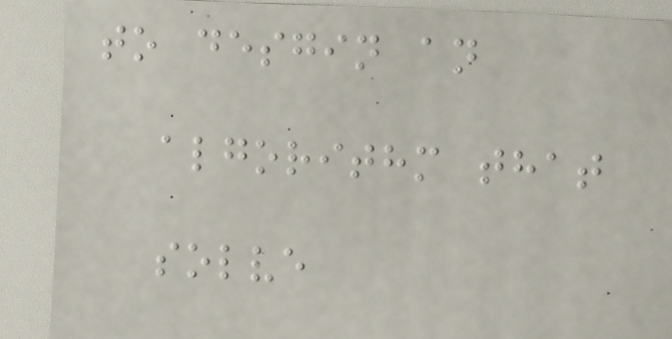to desgin an
algorithm that
solve
